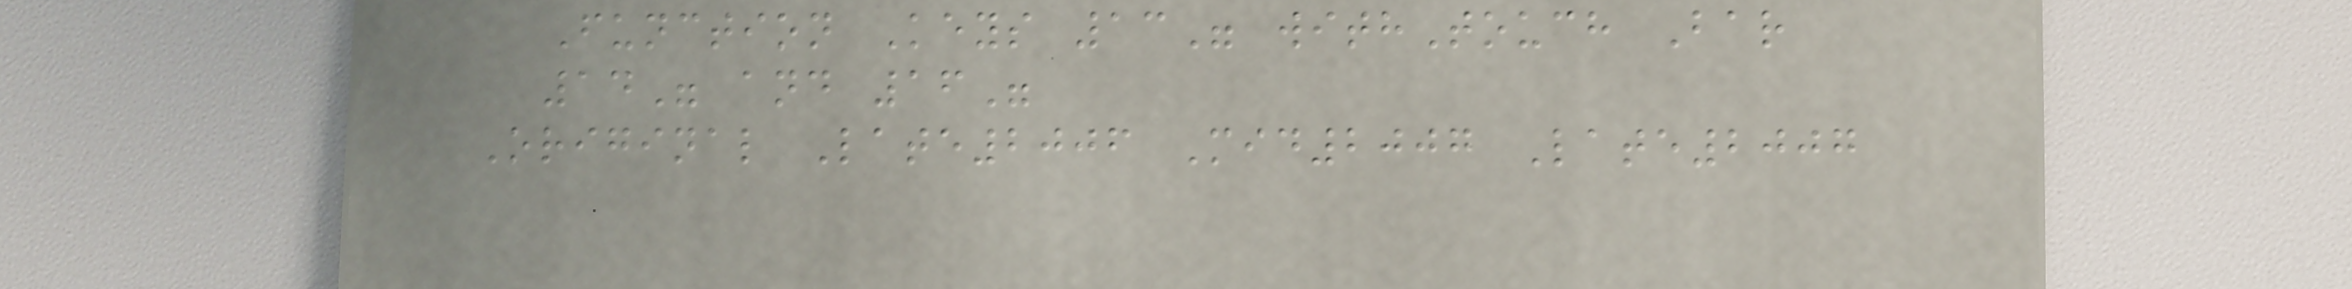Function Keys 13" withTouch Bar
14" and 16"
Original Late2006 Mid2007 Late2007
